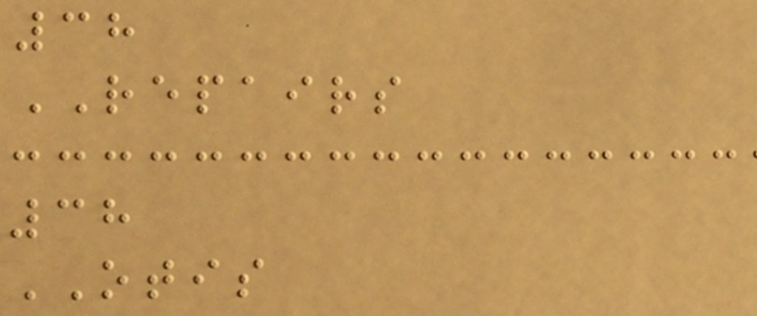38
REPAIRS
38
OTIS
